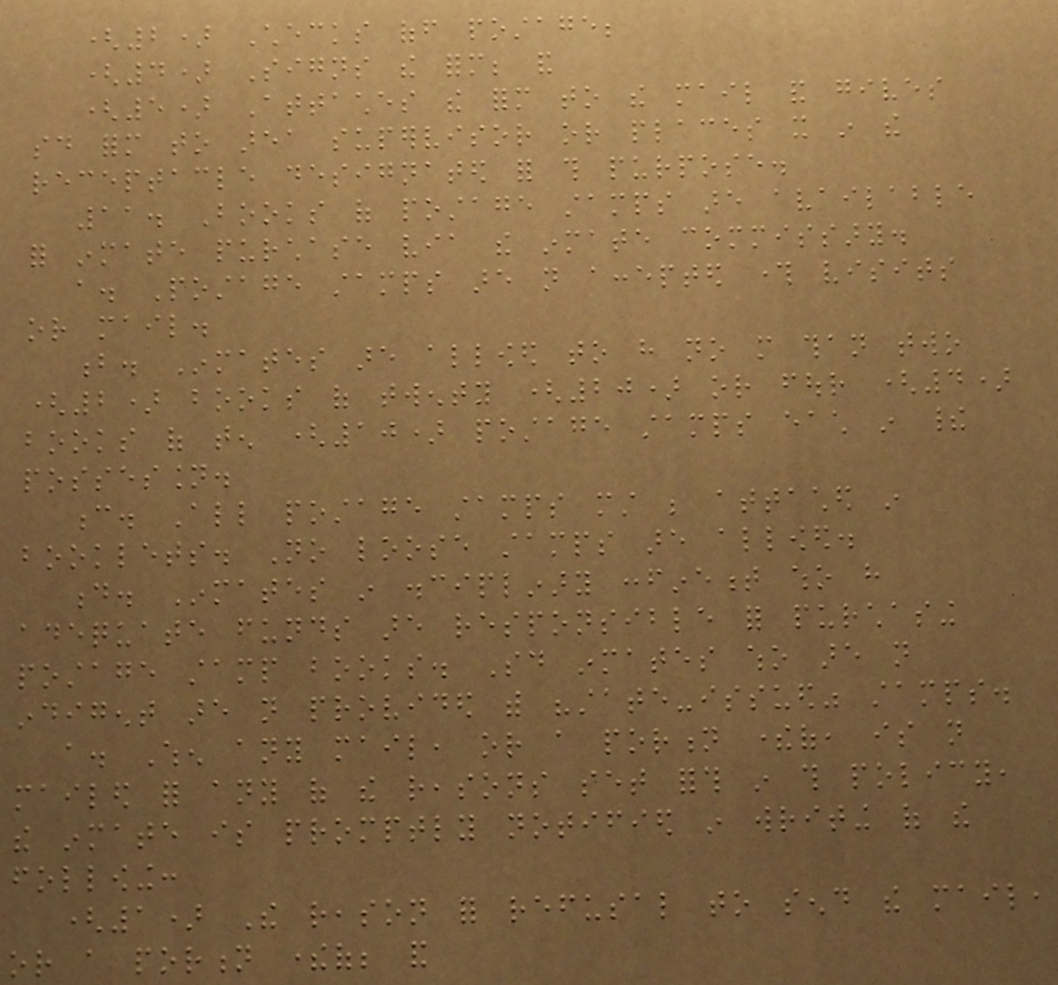(2) Checks off postage;
(4) Signs the form; and
(5) Attaches the form to the mail and gives
said form to area supervisor or places it in the
receptacle designated for this purpose.
11. Books of postage stamps are available
for inmate purchase via the inmate commissary.
a. Postage stamps are not accepted through visits
or mail.
b. Inmates are allowed to have no more than two
(2) books of twenty (20) or four (4)
books of ten (10) postage stamps each in their
possession.
c. All postage stamps must be attached in
booklets. No loose stamps are allowed.
d. Inmates in disciplinary confinement who have
adequate funds are responsible for purchasing
postage stamp books. Said inmates who are not
indigent are not provided with "state-issued" stamps.
a. When any mail, or a portion thereof, is not
mailed for any of the reasons set forth in this policy,
the inmate is promptly notified in writing of the
following:
(1) The reason for refusal to send the mail,
or a portion thereof; and
